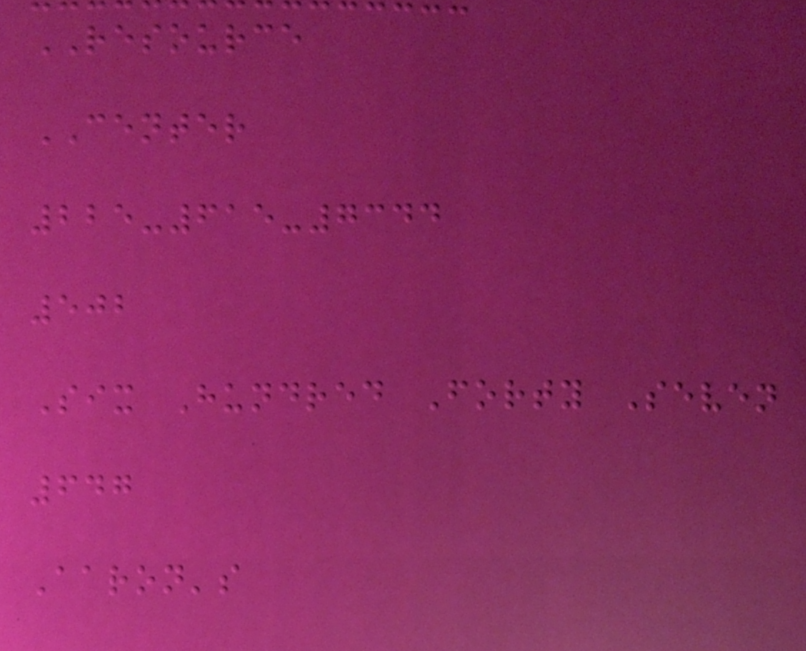RESOURCE
CENTER
225-615-7344
502
Six Hundred Forty Seven
647
Aaron's
